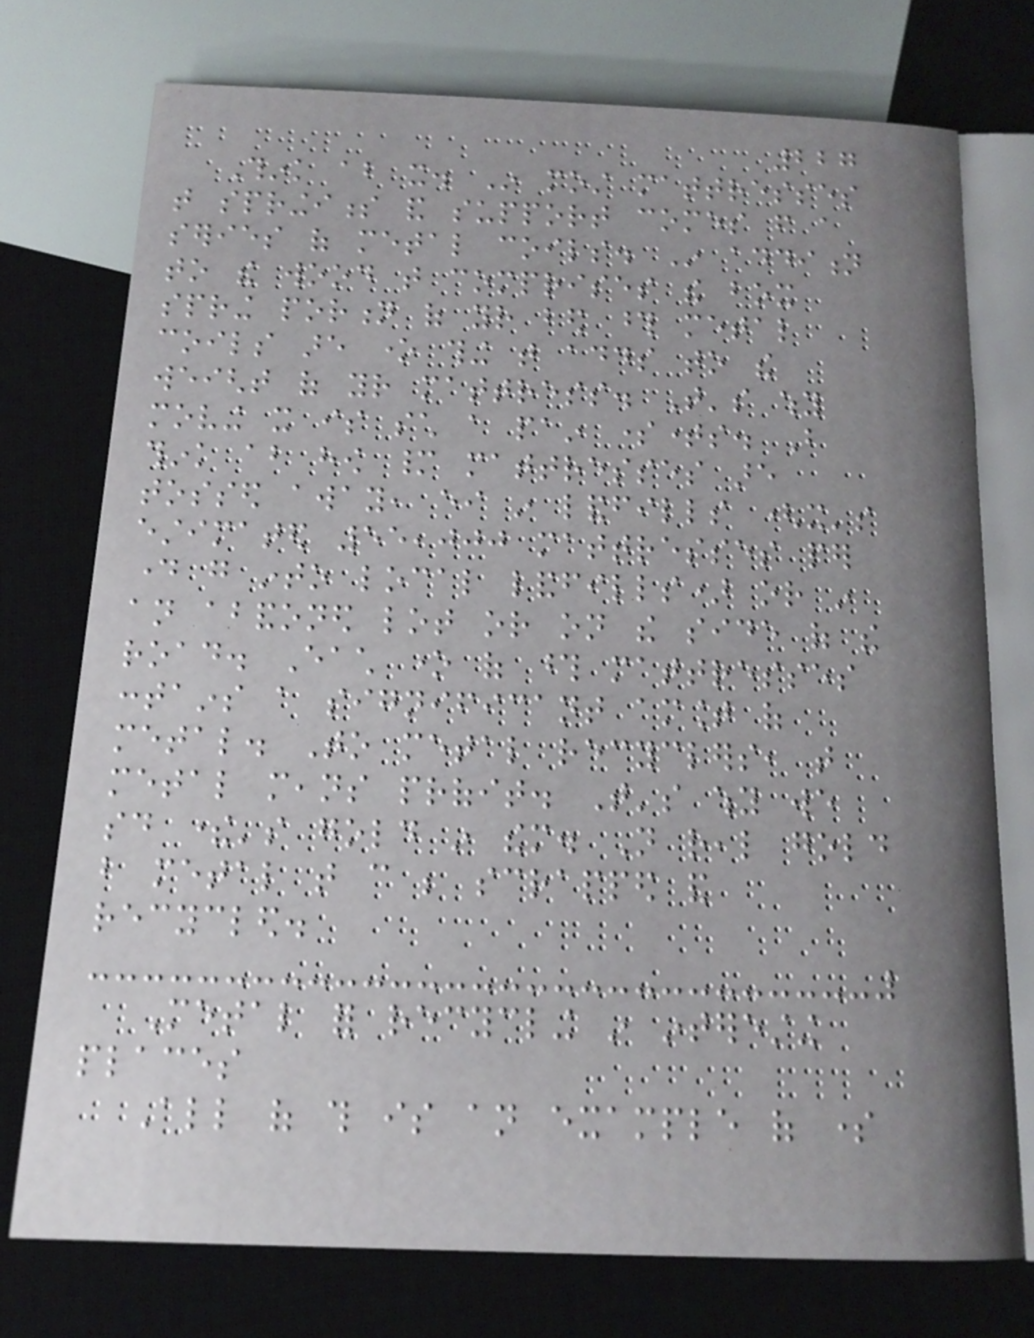227
Think about it. In most mattresses
that springiness and support comes from a
series of metal coils. In addition
to the wood that comprises the box
spring portion of your bed those metal
coils are one thing that adds to the
weight of your mattress. That's why
moving it is such a pain sometimes. But
think about how many mattresses are
tossed away, either in landfills (it's
estimated 55,000 mattresses per
day go into local landfills) or in
an abandoned lot or on the side of the
road. Each one of those mattresses
contains a significant amount of
metal. To metal recyclers, that
metal means profit. That's why we
said there's gold in them. Not real gold
but metal that can be scrapped and
recycled.
Metal for recycling in interesting
places
All of this is an example of some
